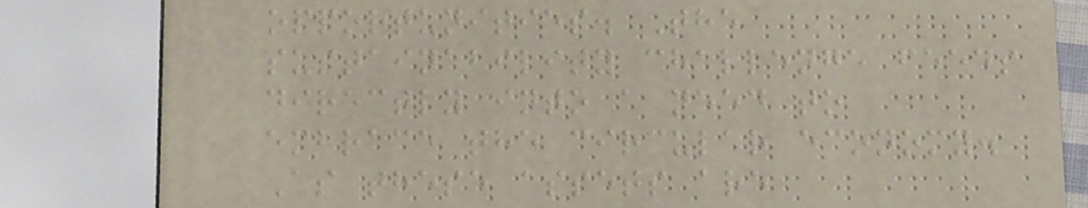opportunities. The
sustainability challenge feeds
directly into a need to
embrace the circular economy.
As these assets are
